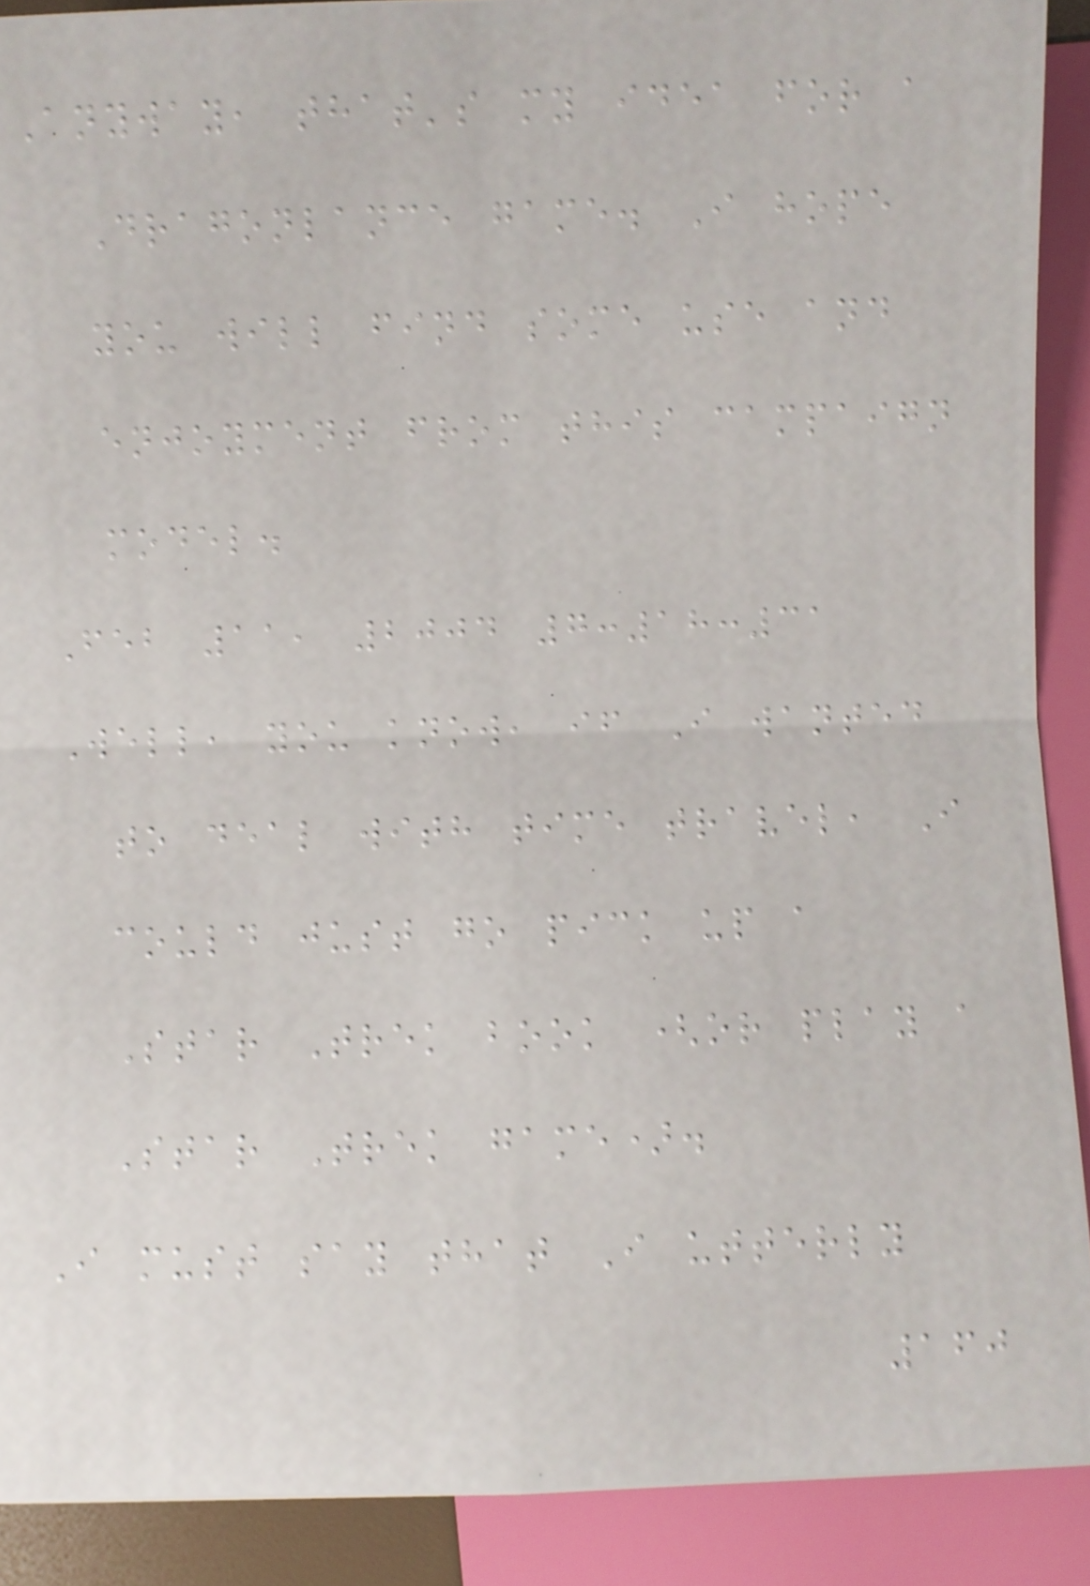Anyway, that's my idea for a
Dragonlance game. I hope
you will find some use and
enjoyment from this campaign
model.
Feb 11, 2004 7:18:31
Well, you know, if I wanted
to deal with time travel, I
could just go pick up a
Star Trek book (or play a
Star Trek game).
I must say that I utterly
160
